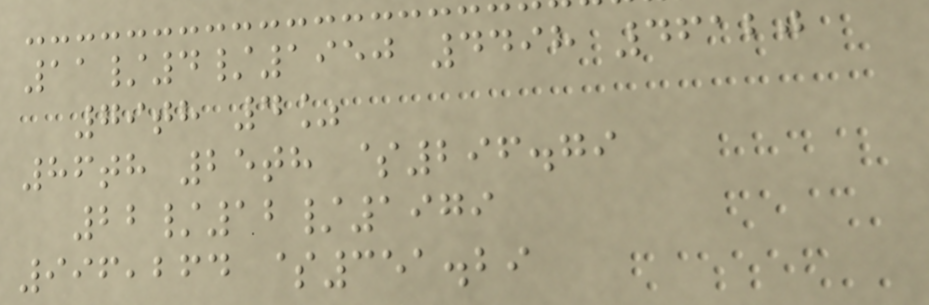11/4/1950 4498 46120
79th 4%
86th 25th $296.79
22/12/1979
996,264 $351.29
